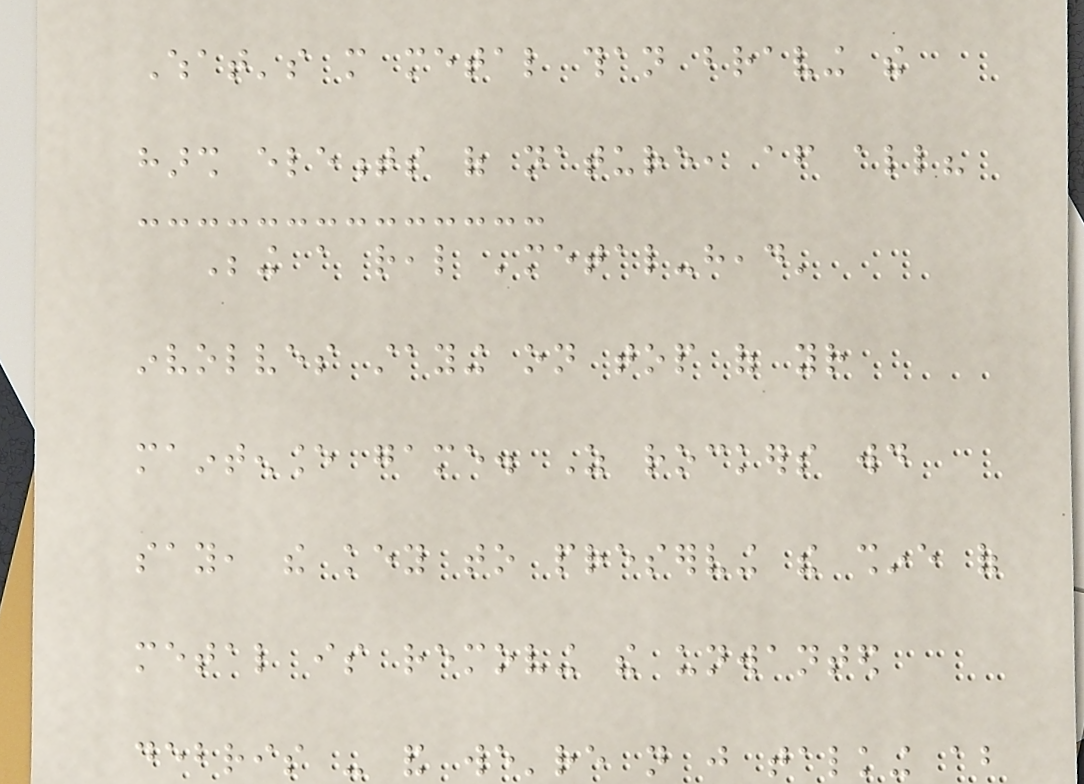What's more metal than braving the
harsh elements of nature, after all?
Being a real 'metal-head'
involves staying on top of your
maintenance game. As rockers would
say, the key to preserving the shine of
metal is removing the unwanted
debris - and we're not just talking about
